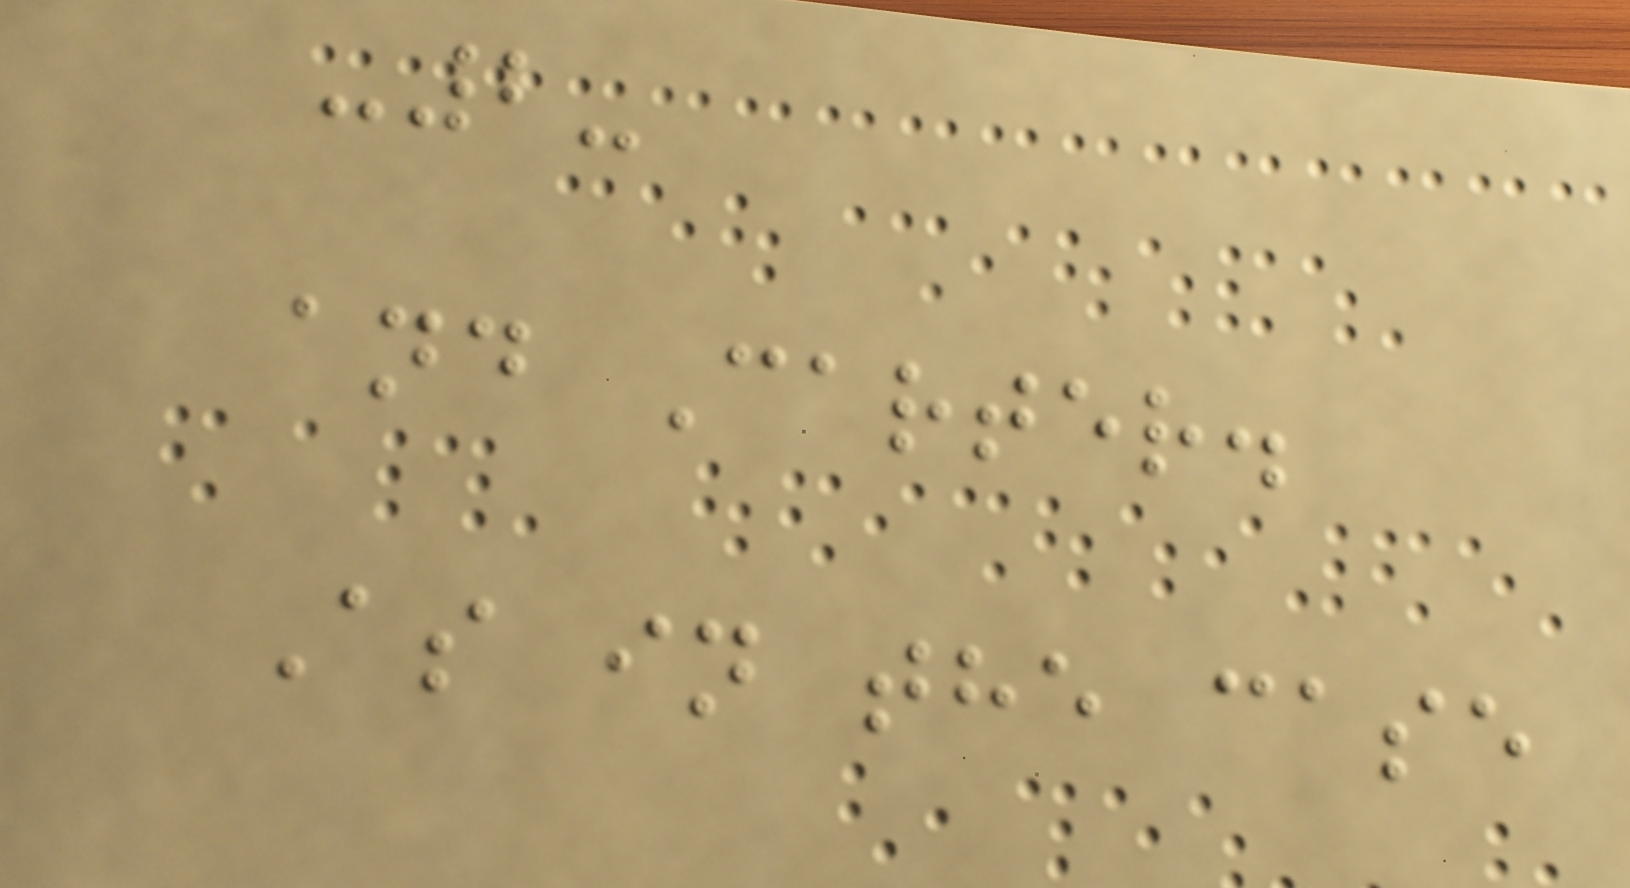-2-
and Carter.
As in the case
